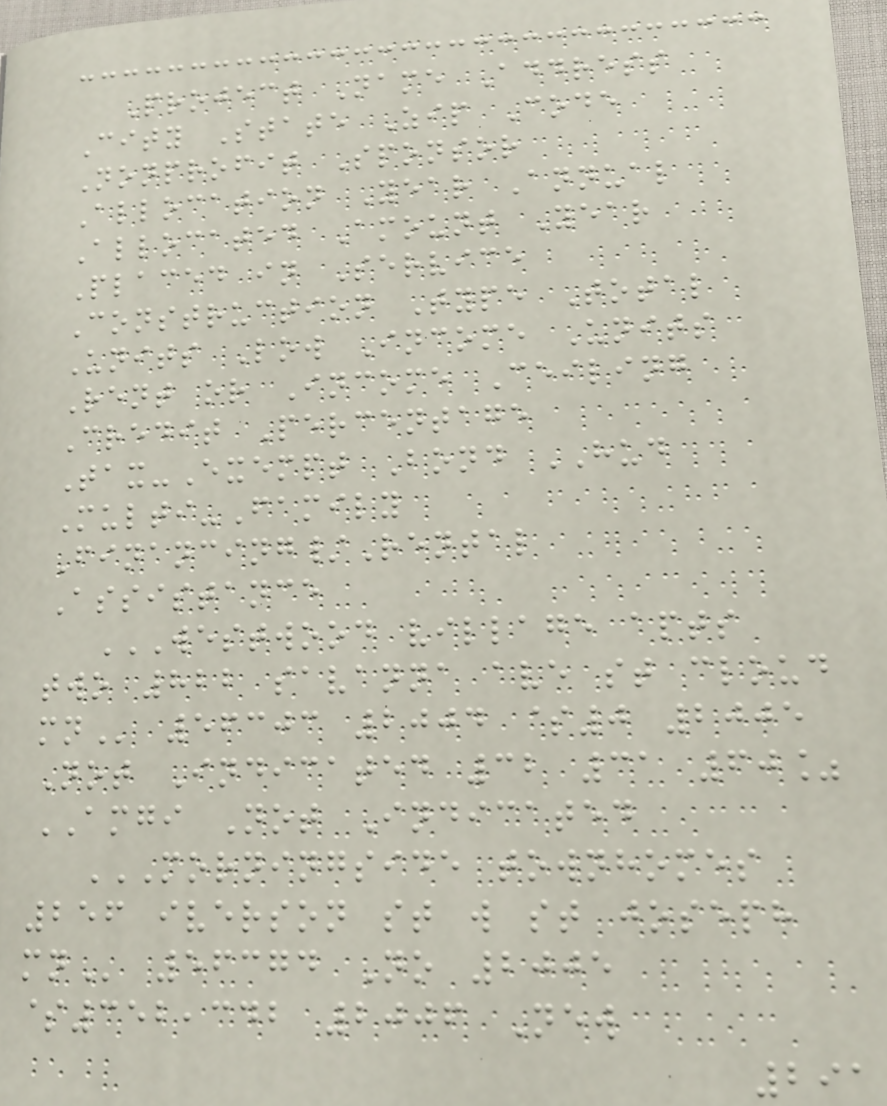Project Name Address
City State Zip Code
Nonprofit Sponsor
Allocation Year Annual
Allocated Amount Year
Placed in Service
Construction Type Total
Units Low Income Units
Rent or Income Ceiling
Credit Percentage
Tax-Exempt Bond HUD
Multi-Family
Financing/Rental
Assistance
WESTWOOD VILLAGE APTS
TWO 822 SAVANNA AVE ST CLOUD
MN 56303 2004 $0 2005
Not Indicated 32 31 60%
AMGI Not Indicated
MORNINGSIDE TOWNHOMES
256 IVERSON ST W ST JOSEPH
MN 56374 No 2005
$352,342 2006 New
291
